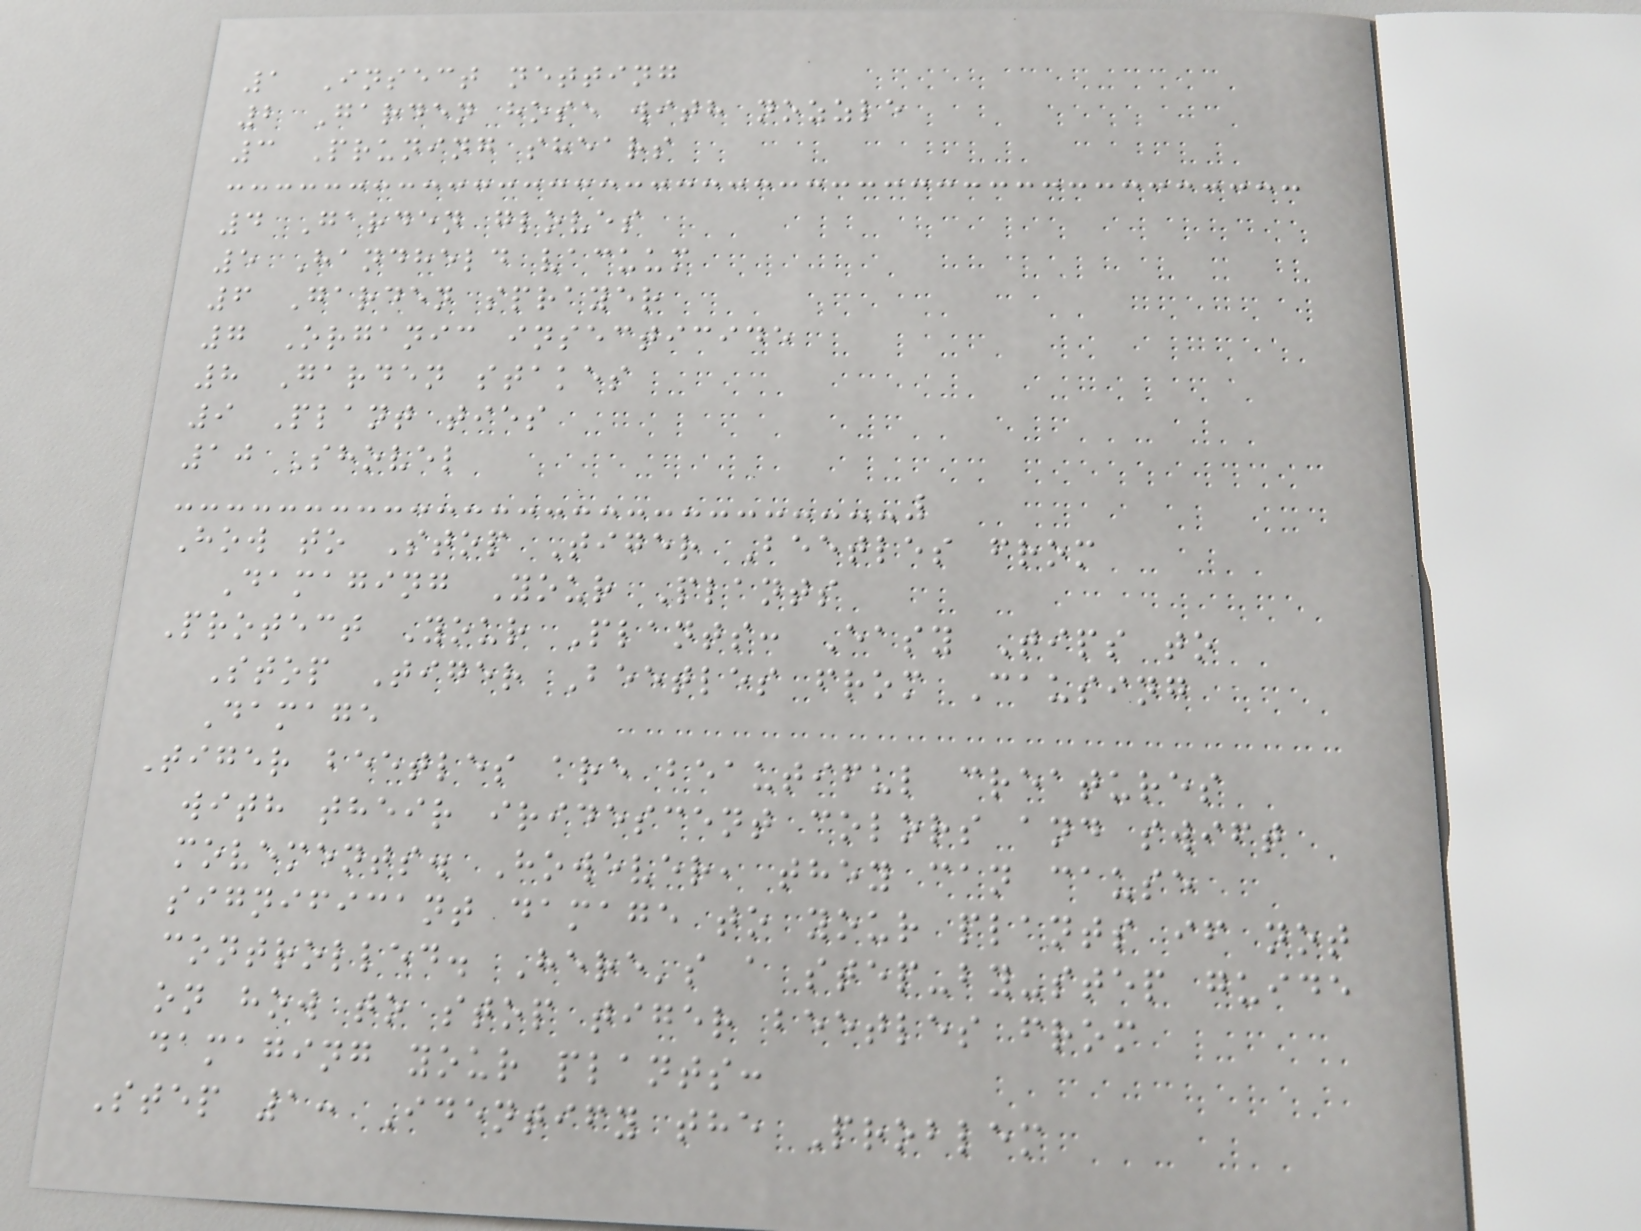1 Insect netting
2 Garden hose with nozzle
3 Pruning shears
4 Garden gloves
5 Handheld vacuum
6 Garden sprayer
7 Organic insecticide
8 Garden stakes
9 Plant ties
10 Shovel
How to Stop Tiger Beetles from
Damaging Your Plants
Protect Your Plants: Easy Tips to
Stop Tiger Beetles from Causing
Damage
Tiger beetles are beautiful creatures
with their iridescent colors and swift
movements. However, they can cause
significant damage to your plants if not
controlled. Here's a step-by-step guide
on how to stop tiger beetles from
damaging your plants:
Step 1: Identify the Problem
